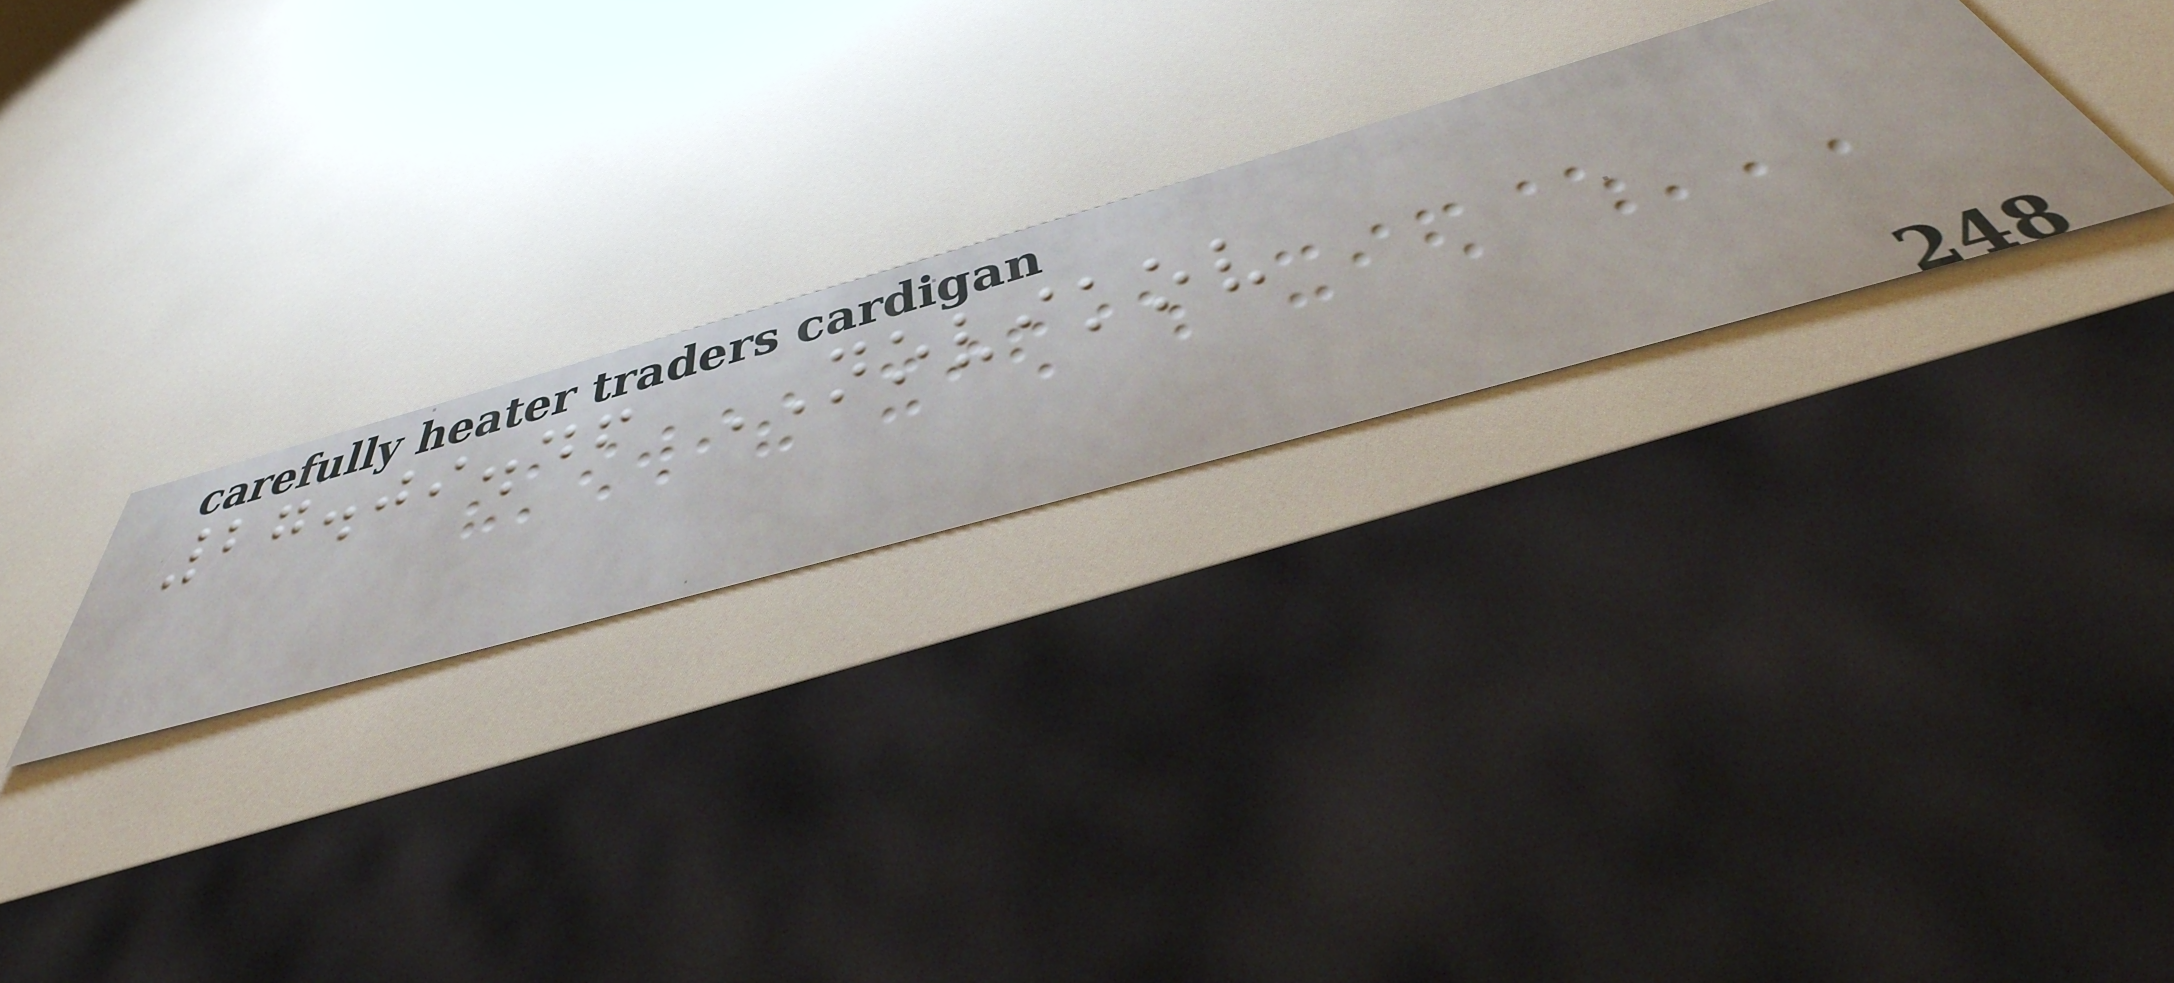27.09.46 NOVIKOV
